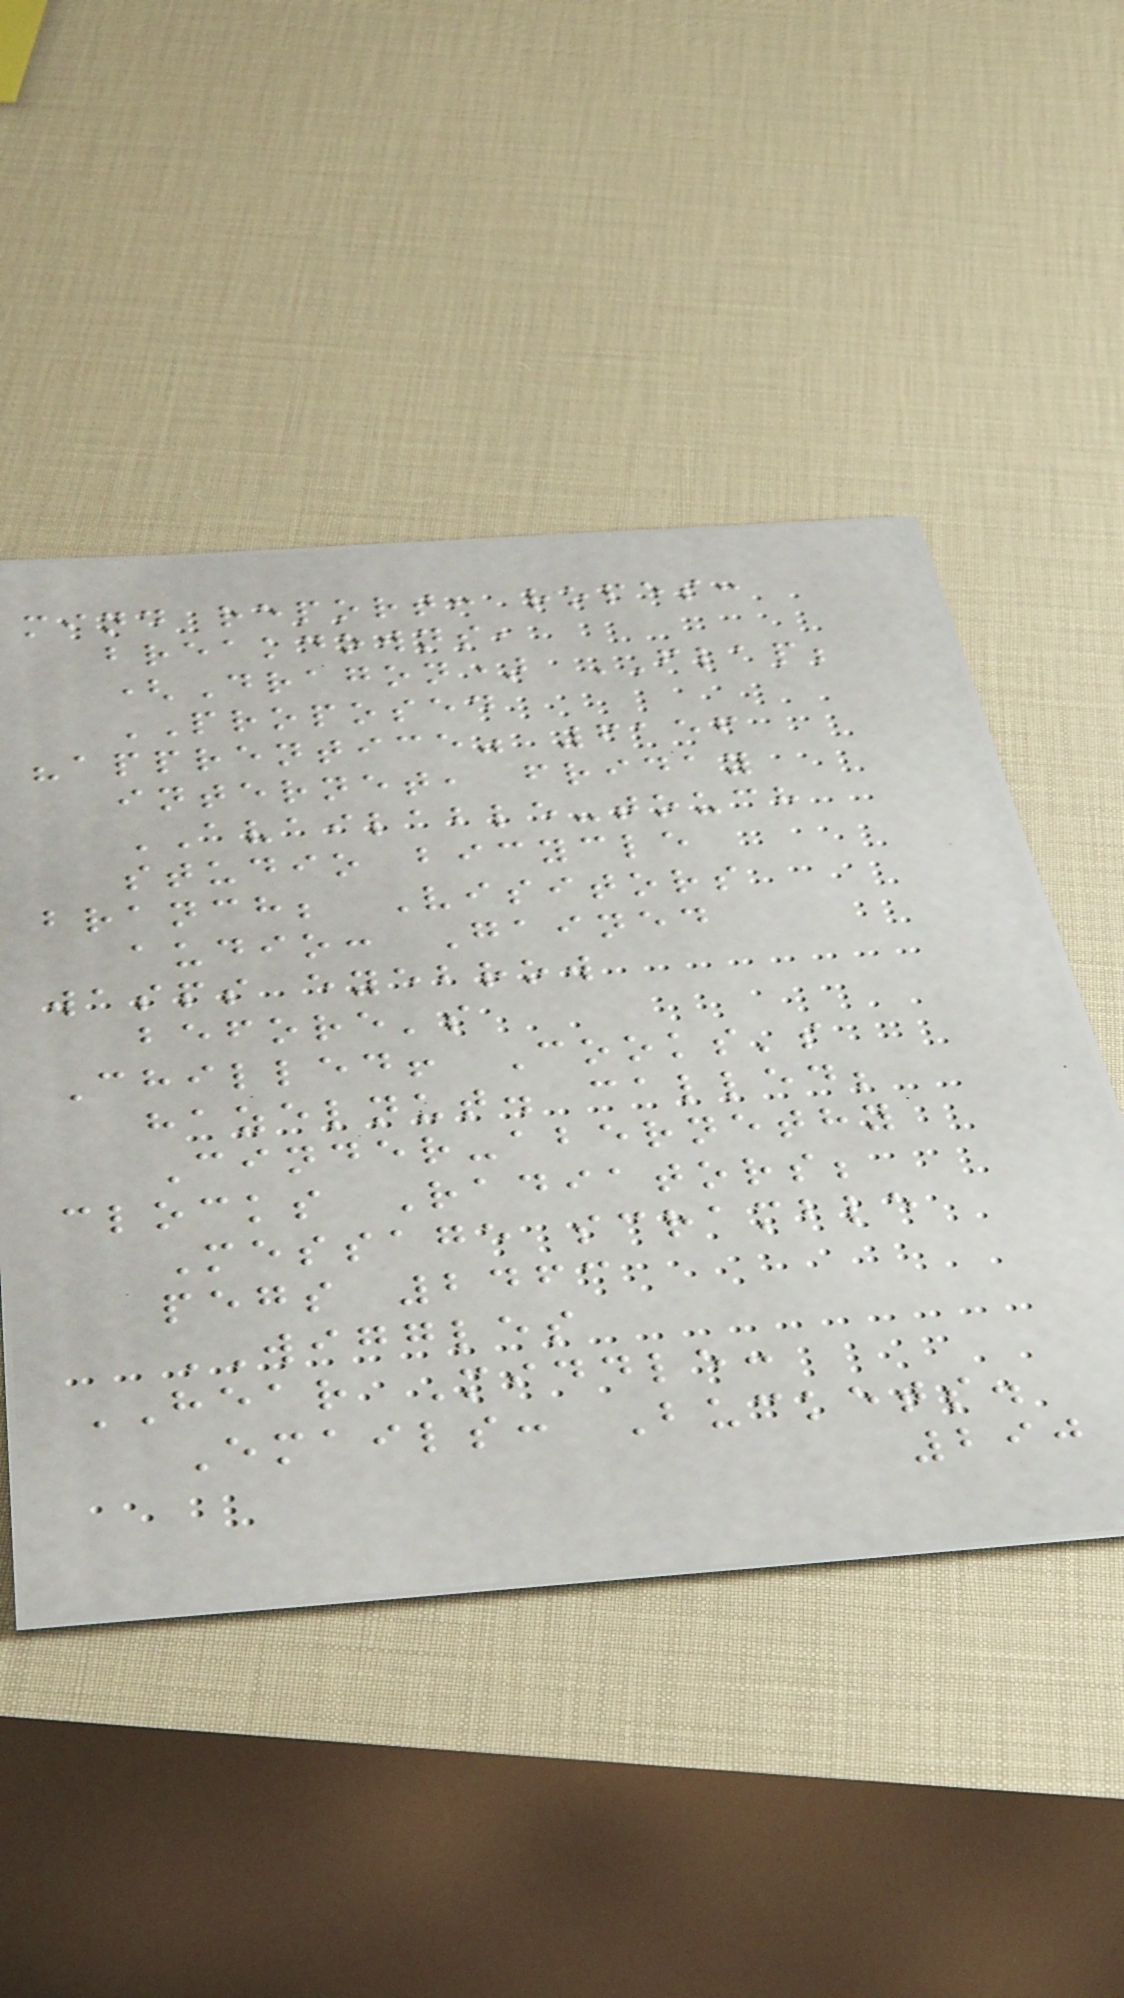mind report: ropes:
breakdowns,
(Dragon) FLAP;
PROPOSED
"apprentice" 6156
internet, friday
AVAILABLE-touch
studio bicycle
branch; Visitors
audio: Gained
wasps eyebrow
before's
Chilled! Cooks's
hazelnut. called;
Cinder-abernethy
clocks Radiators;
Message scramble
pegs 2463
WIGGLES
HEAR Middle:
Emails: Buckets.
290
